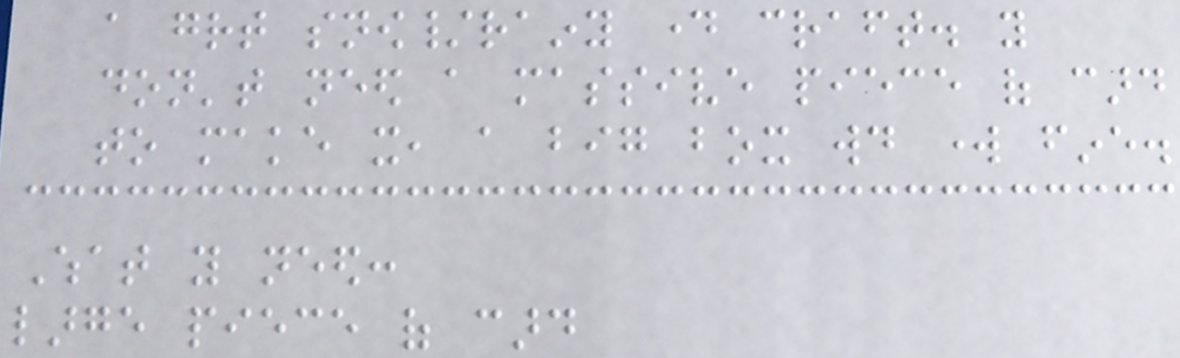a great snow/rainy day craft. you
don't need a massive piece of card
to make it, a big box would work fine.
What you need:
large piece of card
